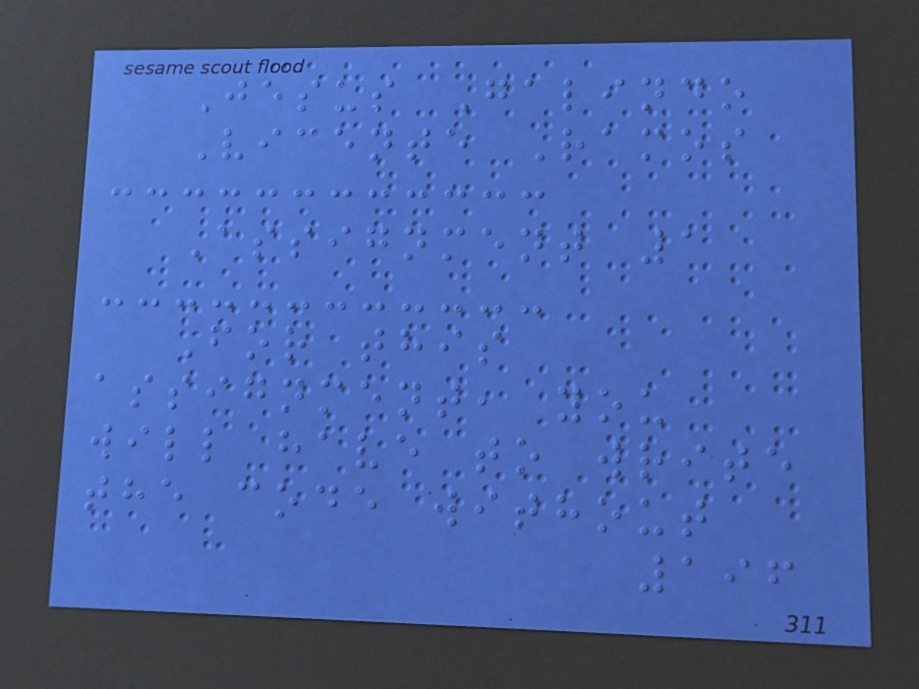Jesus Galindo
Vicente Ramos
Assignment 1
For this
assignment, you
will have to write
the code without
196
